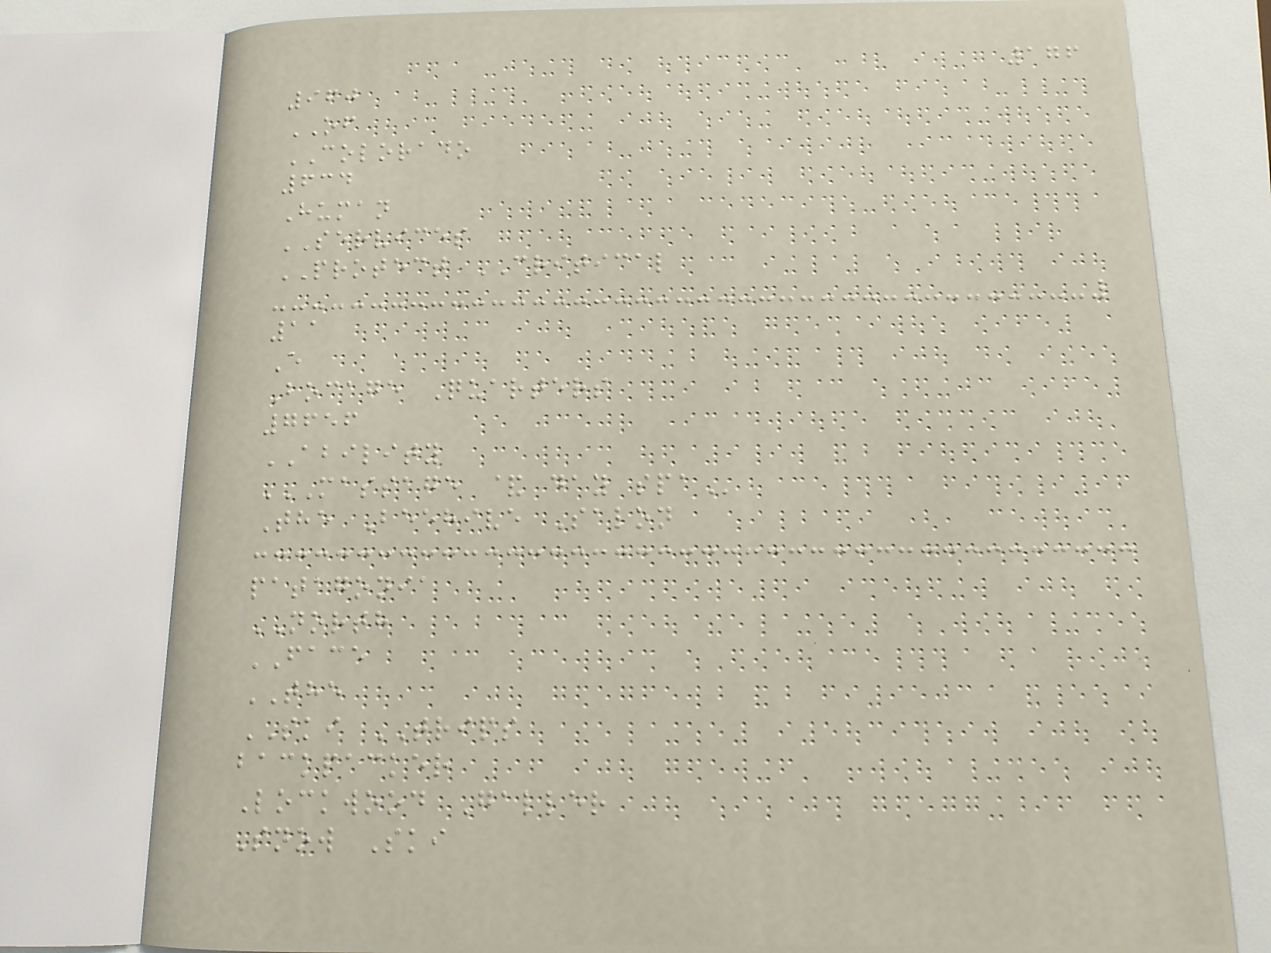176
960
OF
COLORADO
634
Human
SERVICES
PROTECT CRITICAL
11
E
Bocage Quarters
7656
ABILITY
MASSAGE & DAY SPA
The Beehive Salon
patagonia
NORTH
FACE
THE
SKI TRIPS
backpacker
Lockwood Galler
Snow Ski
